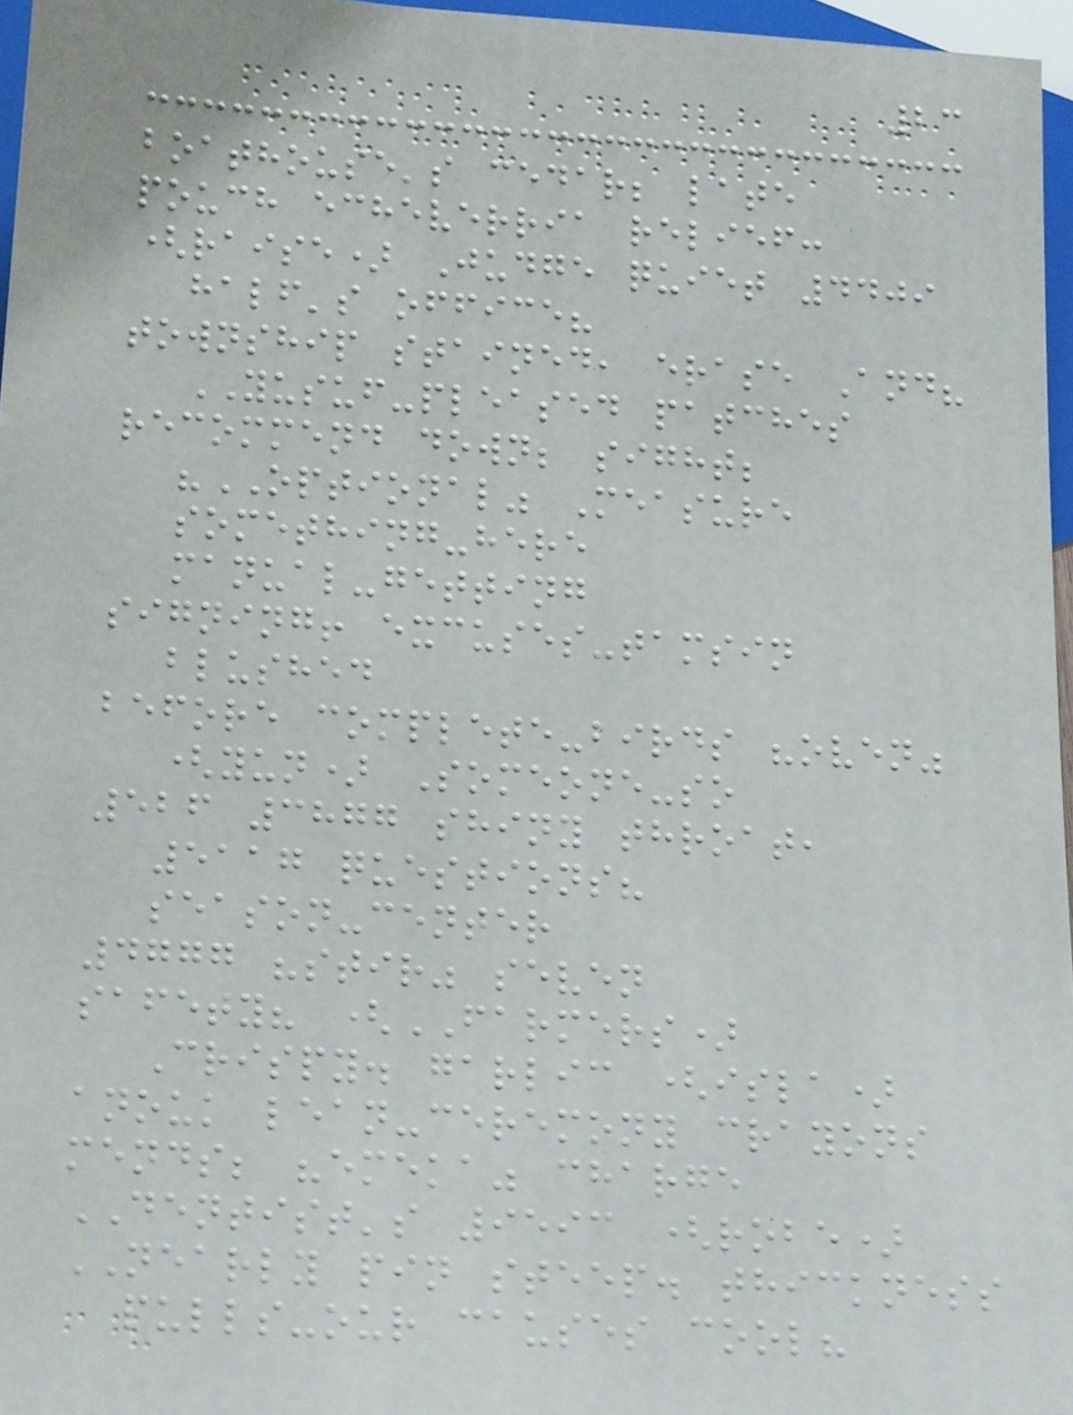23
boathouse's cedar; late
pouch echeverria relief:
(raise) Judge quiet 4409
half's office?
township stained, erase And?
YUSUF-pleased patches
recommend down; sight;
"OPTIONAL" Measure
something-here
manual-getting
signing! excuses-tamsin
blushed
before complete-birds "oven"
(yun) Someone-so
526 3877 shiny throat,
5117 questions?
season-center
4777 "stir" seven
safety? (FARMERS)
Crispy. garlic (isla)
anouk lean-ceremony crayons
mends; "emeka" charge
DENTIST's 9593 (robe)
NEARLY pin steep. thickness
pulls-our causes cool?
